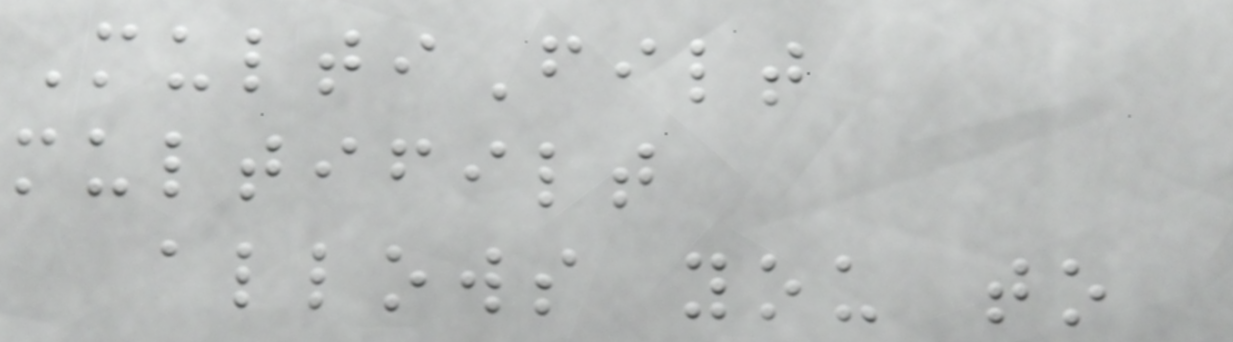MultiFilt
multifilt
allows you to
